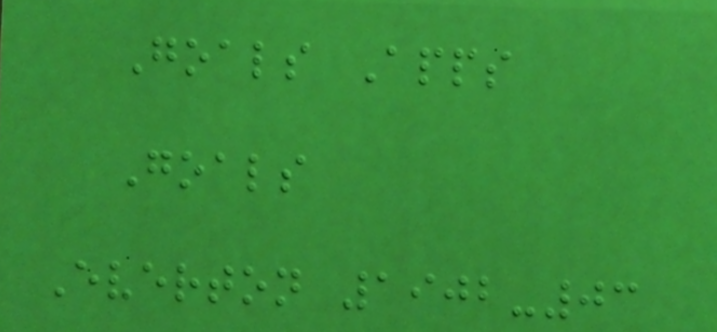Goals Apps
Goals
Everton 1902-03
